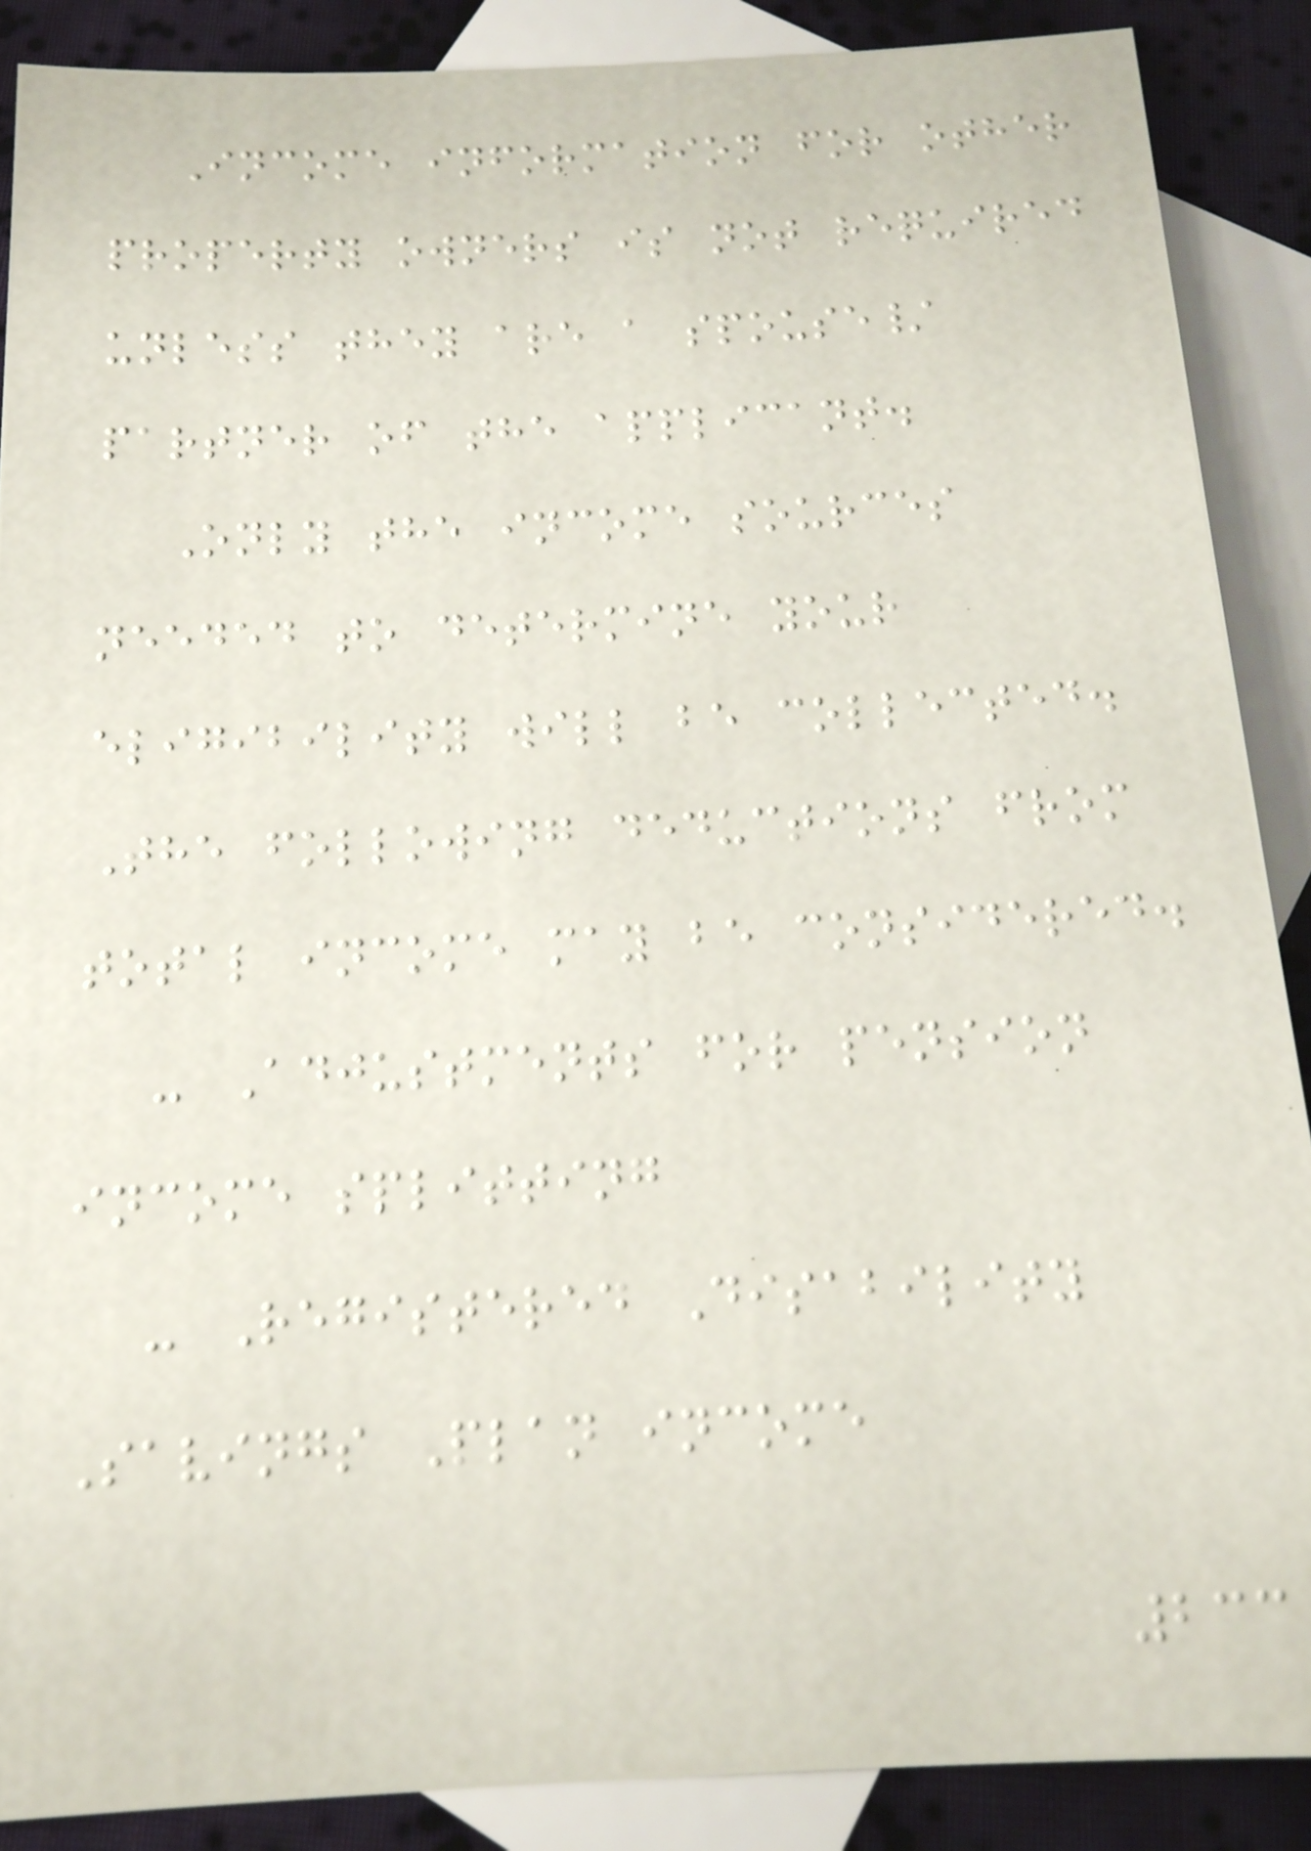Income information for other
property owners is not required
unless they are a spouse/
partner of the applicant.
Only the income sources
needed to determine your
eligibility will be collected.
The following deductions from
total income may be considered.
- Adjustments for pension
income splitting
- Registered Disability
Savings Plan income
233
